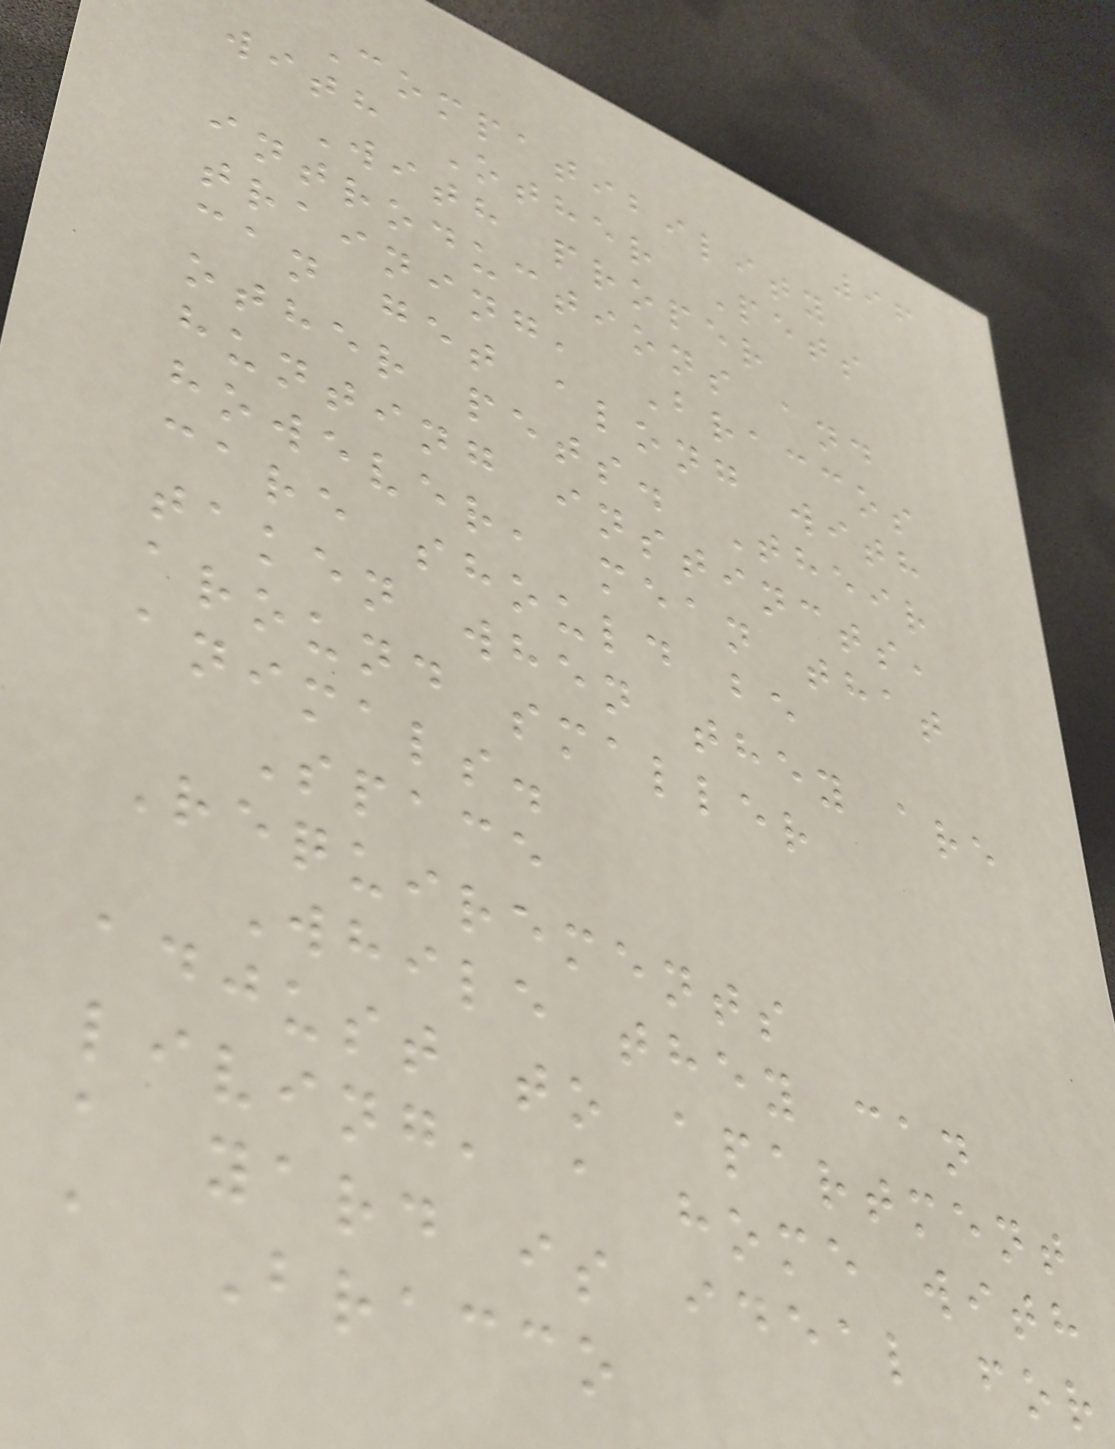96
Compatibility
with Other Pets
With proper
introductions and
training, Braccos
can get along with
other pets. Their
hunting instincts,
however, mean that
care should be
taken when they are
around smaller
animals.
Space
Requirements
While they can
adjust to apartment
living, a home with
a yard is ideal for
a Bracco
